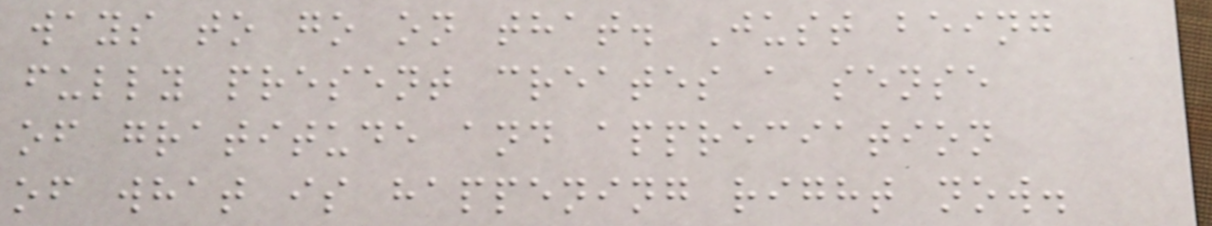ways to go on that. Just being
fully present creates a sense
of gratitude and appreciation
of what is happening right now.
